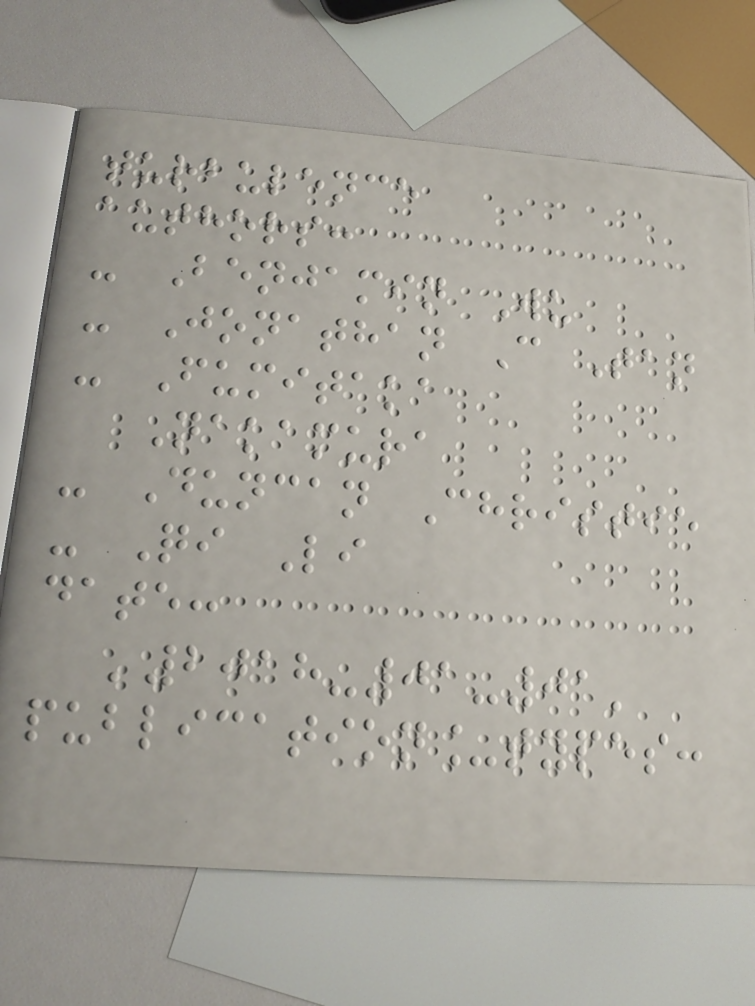turbulence
authors:
- Benjamin Wu
- Jonathan C Tan
- Fumitaka
Nakamura
- Duncan Christie
- Qi Li
date:
'2018-01-01'
publication_types:
